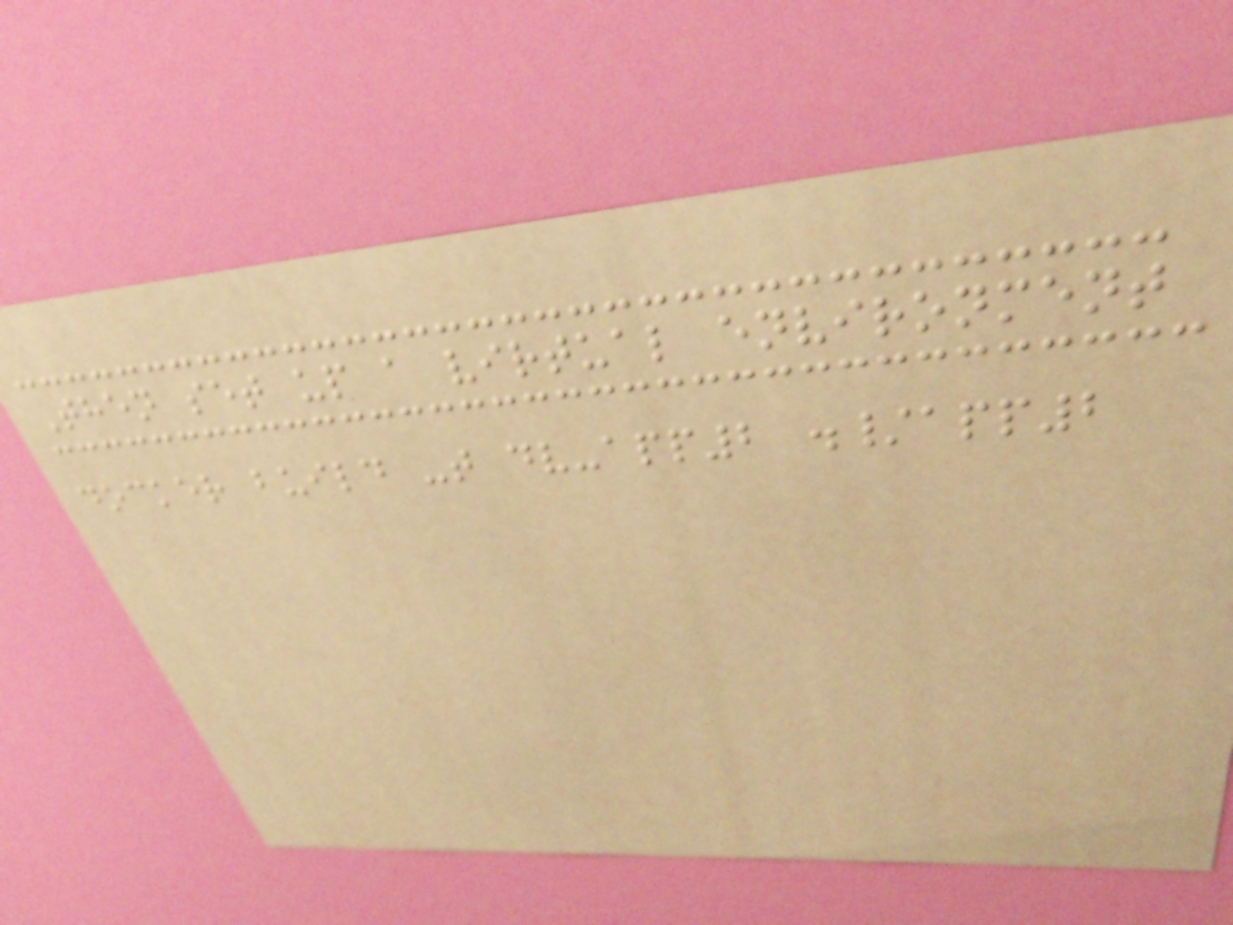Then set up a virtual environment
docker build -t dv-app2 ./app2
